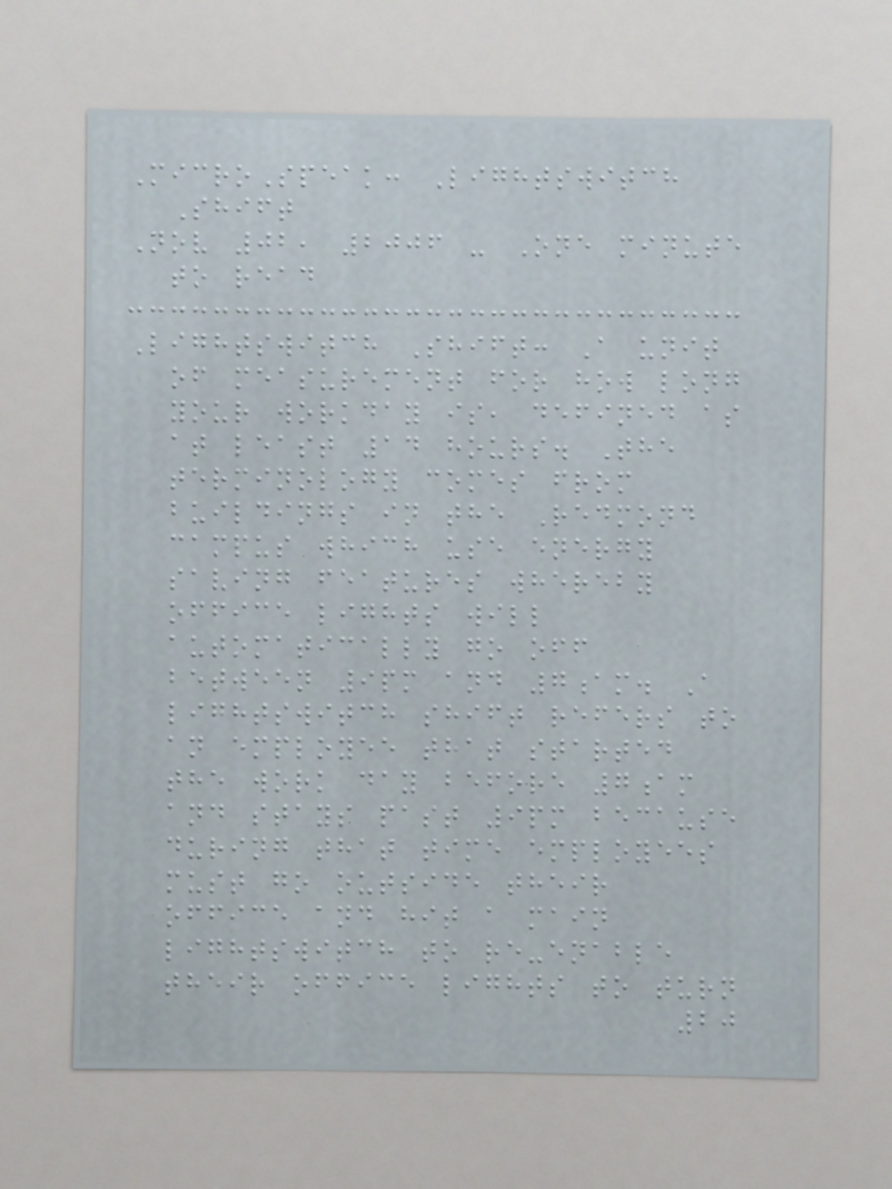MicroSpeak: Lightswitch
Shift
Nov 02, 2006 - One minute
to read
Lightswitch Shift: A unit
of measurement for how long
your workday is, defined as
at least 14 hours. The
terminology comes from
buildings in the Redmond
campus which use energy
saving features whereby
office lights will
automatically go off
between 9pm and 7am. A
lightswitch shift refers to
an employee that started
the work day before 7am
and stays past 9pm because
during that time employees
must go outside their
office and hit a main
lightswitch to re-enable
their office lights to turn
20
